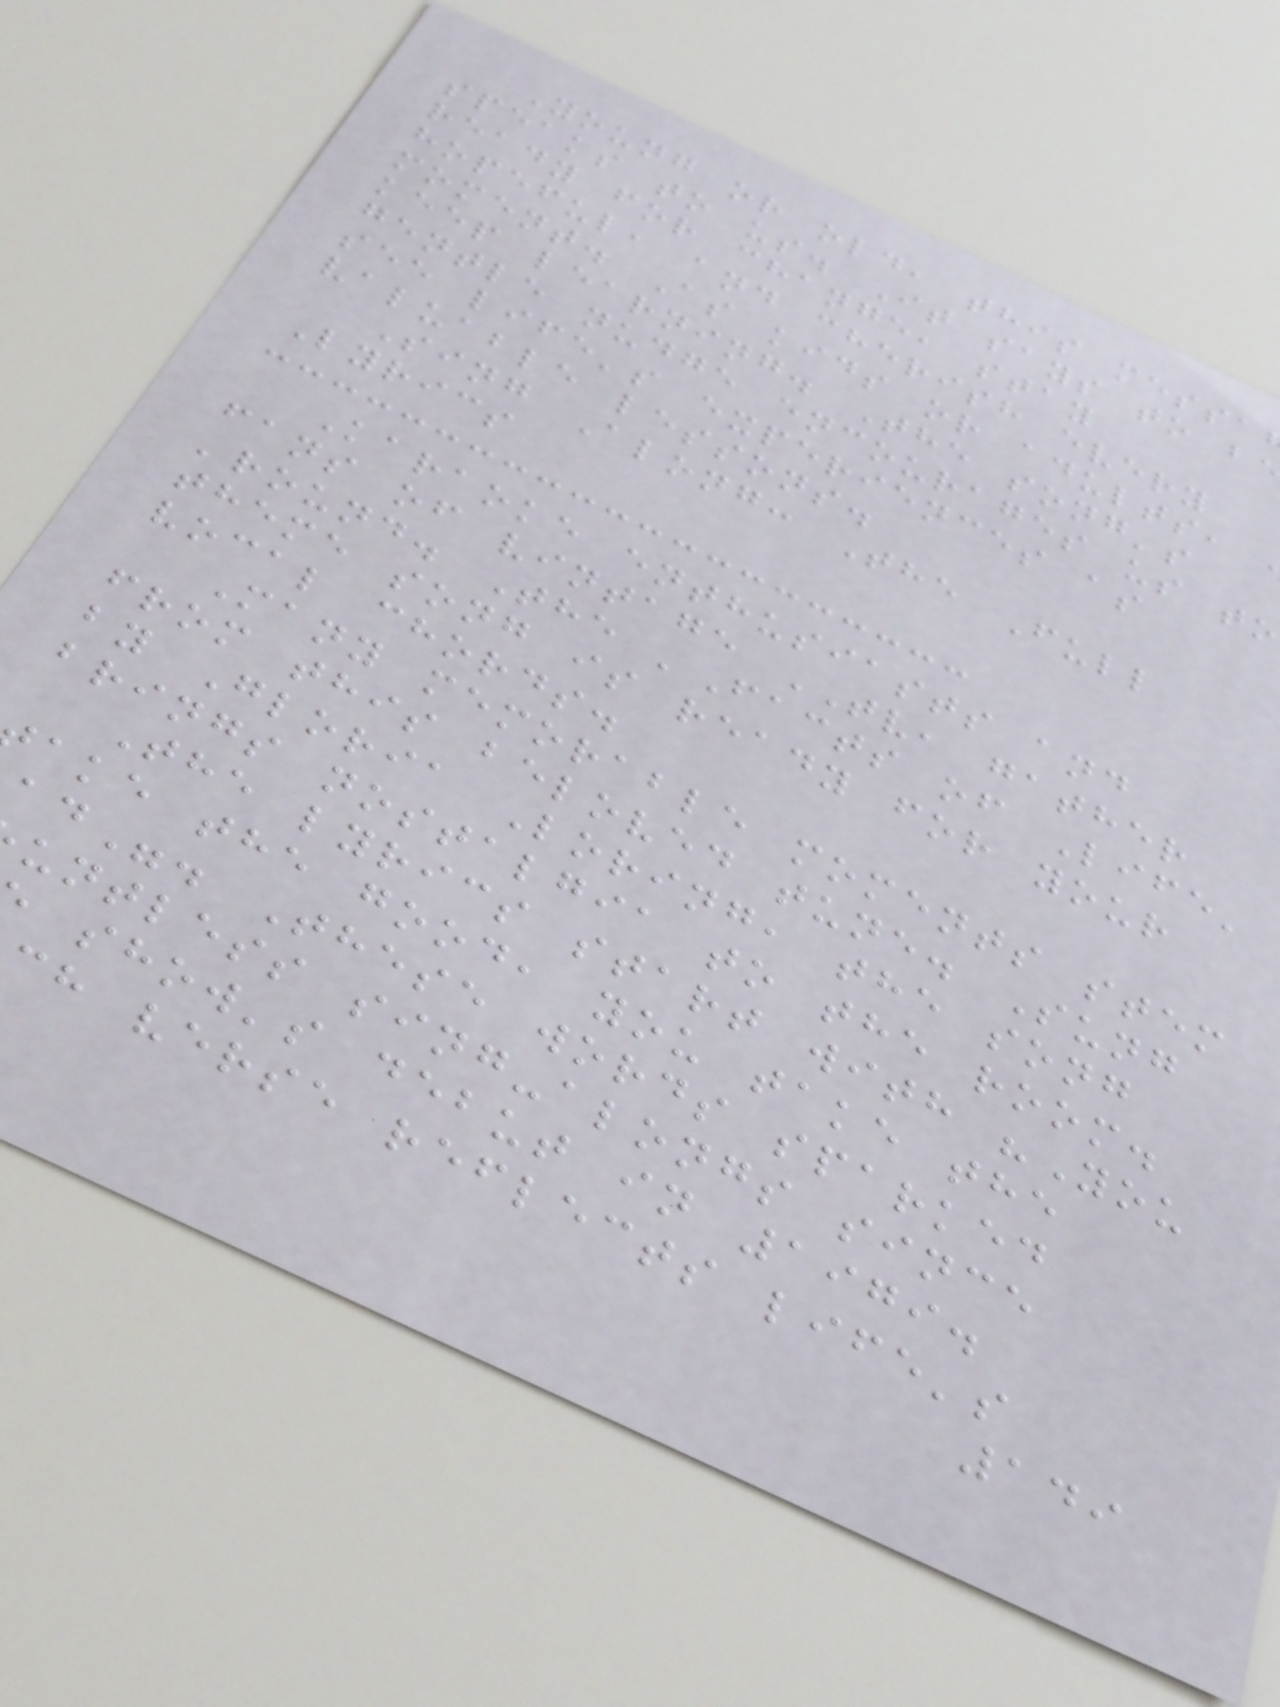Young or old, this messa
speaks to us. It says to b
ready for change, stay
hopeful, and cherish every
moment. As kids or adults,
keep learning. The song's
gentle nudge encourages us to
see life's experiences as
valuable lessons.
Sing Along: The Full
Lyrics
Karaoke enthusiasts and
fans of vintage TV, gather
'round. The 'Facts of Life'
theme song is ready for your
vocal chords.
Many memorable moments stem
from this beloved tune. Sung
by Gloria Loring, the song
brings nostalgia to the room.
The lyrics start with "You
ake the good, you take the
ad". These words sparked
untless sing-alongs since
show's debut in 1979.
ch verse reflects life's
149
